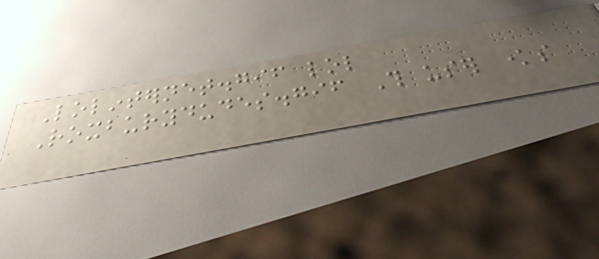Lolinternet.gif lol
Roxburydudes.gif This user knows
